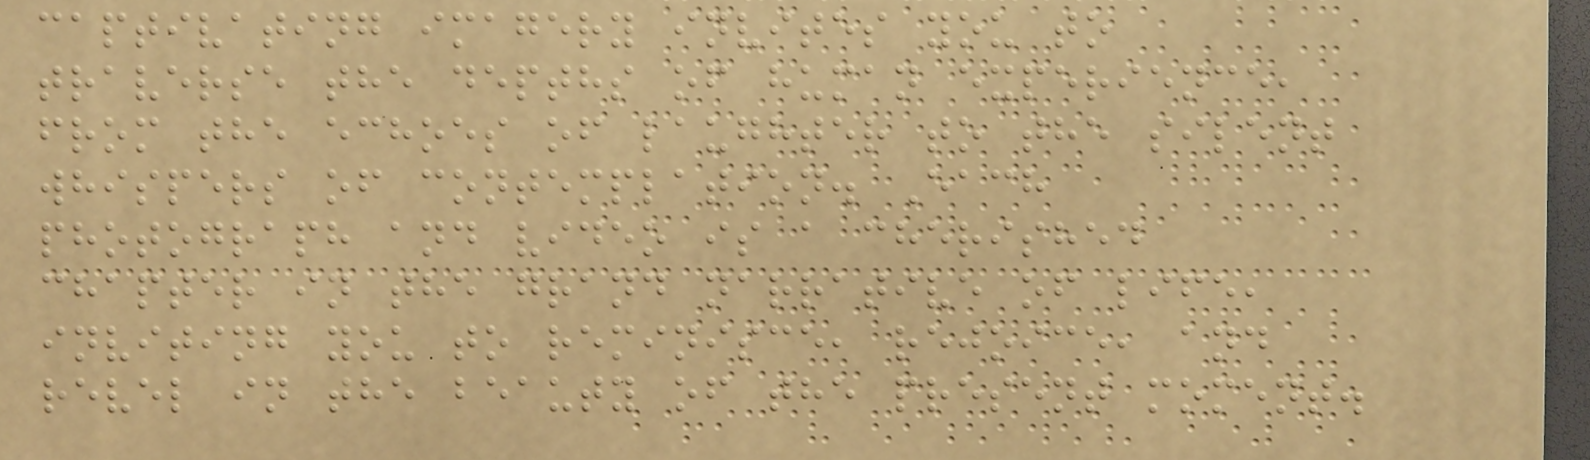captivating imagery invites you to
traverse the depths of human experience,
from the echoes of laughter to the silent
whispers of contemplation. Each
photograph and video is a cherished
chapter in the grand narrative of life,
inviting you to reminisce, rejoice, and
revel in the beauty of the present moment.
